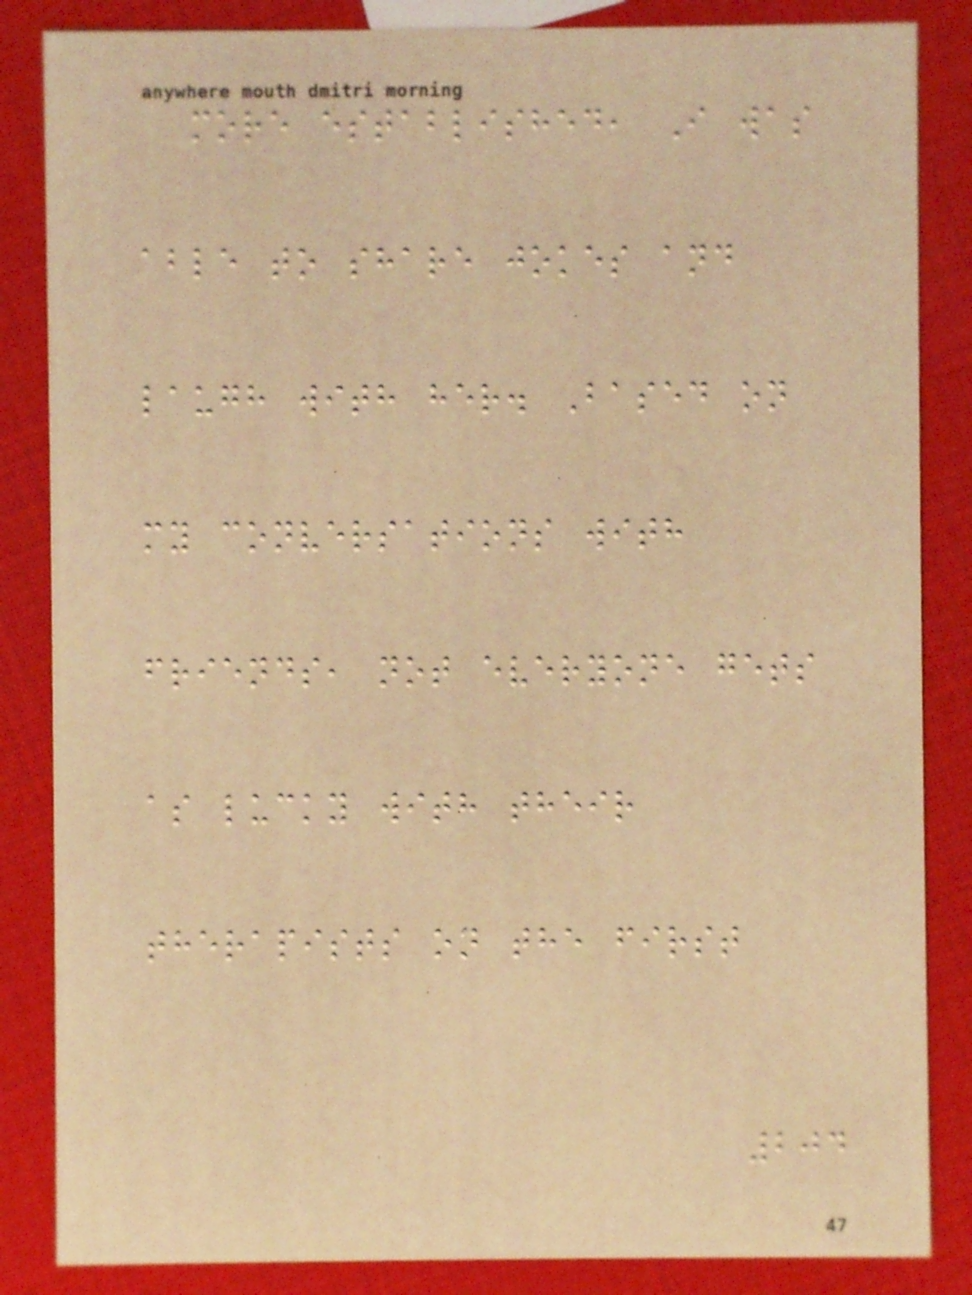more established, I was
able to share jokes and
laugh with her. Based on
my conversations with
friends, not everyone gets
as lucky with their
therapists on the first
204
